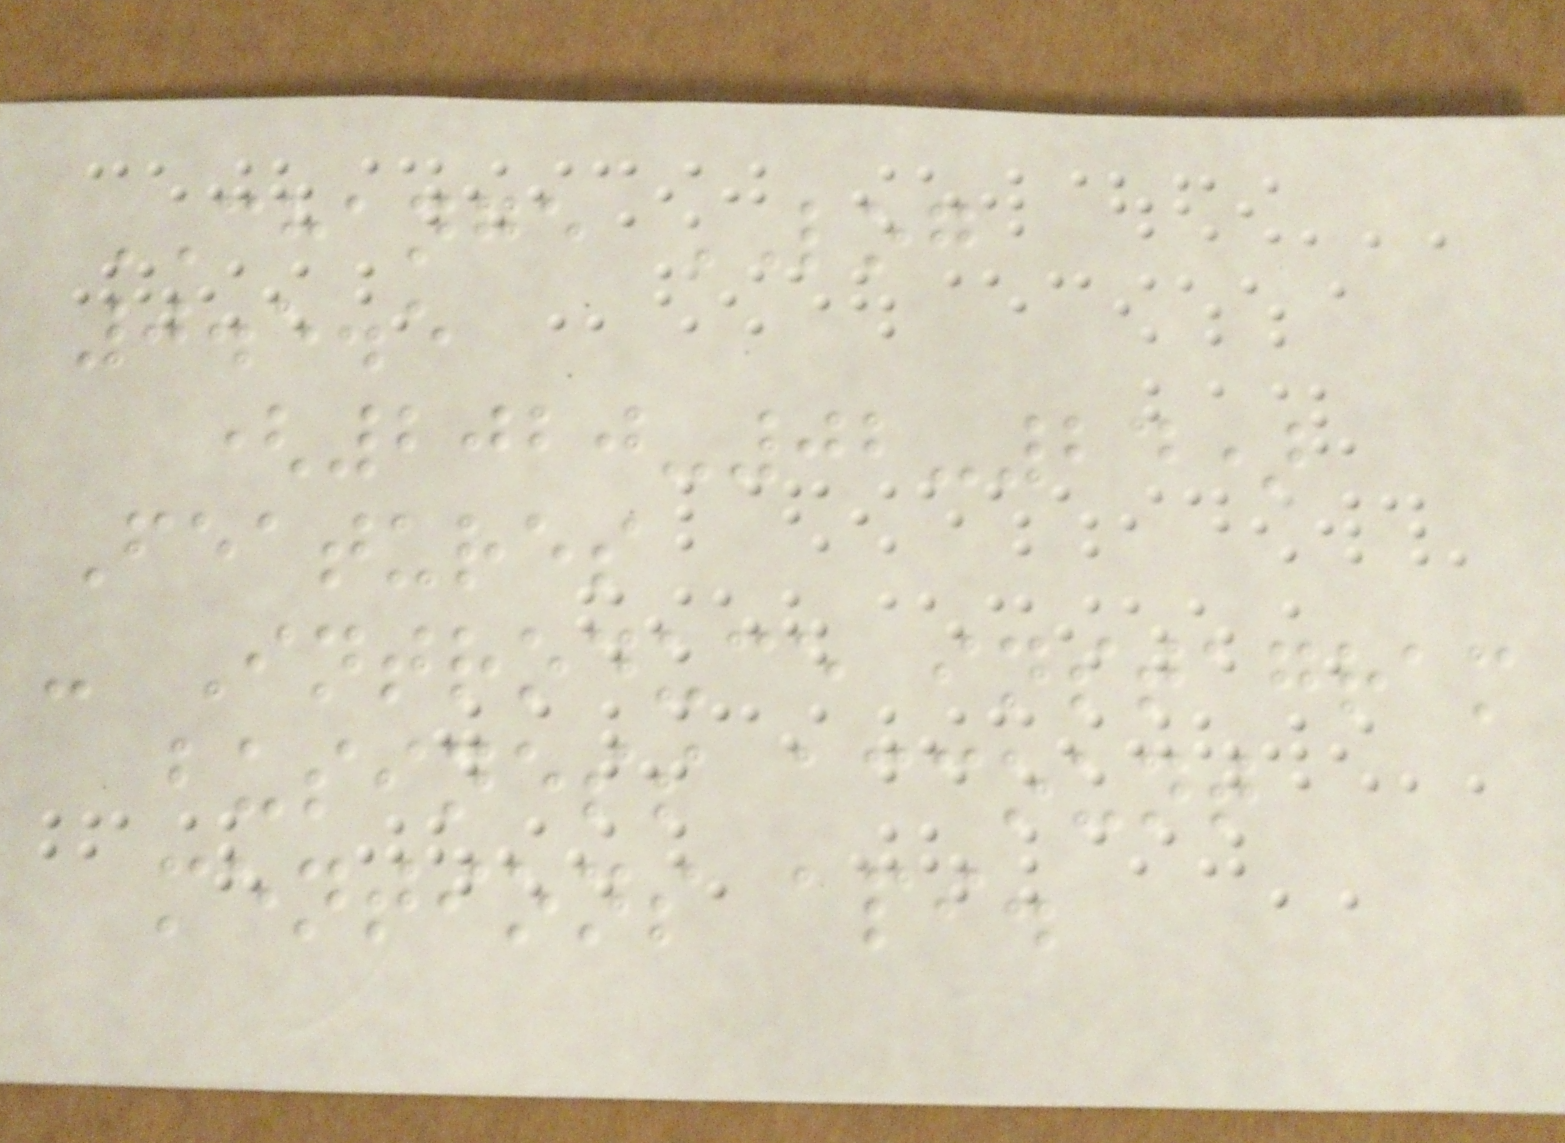CHANGE LOG
0.5.5
(2020-02-24)
Features
- Introduce instagram
business account
mentions api.
